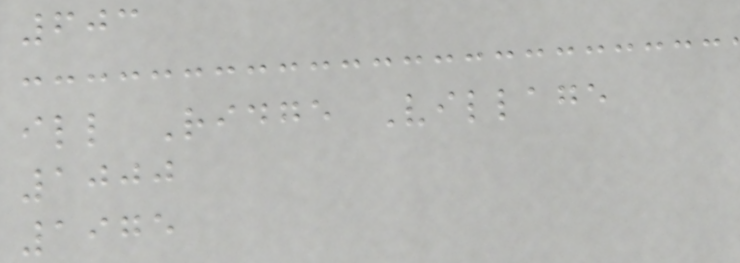603
ill Ridge Village
1000
1975
